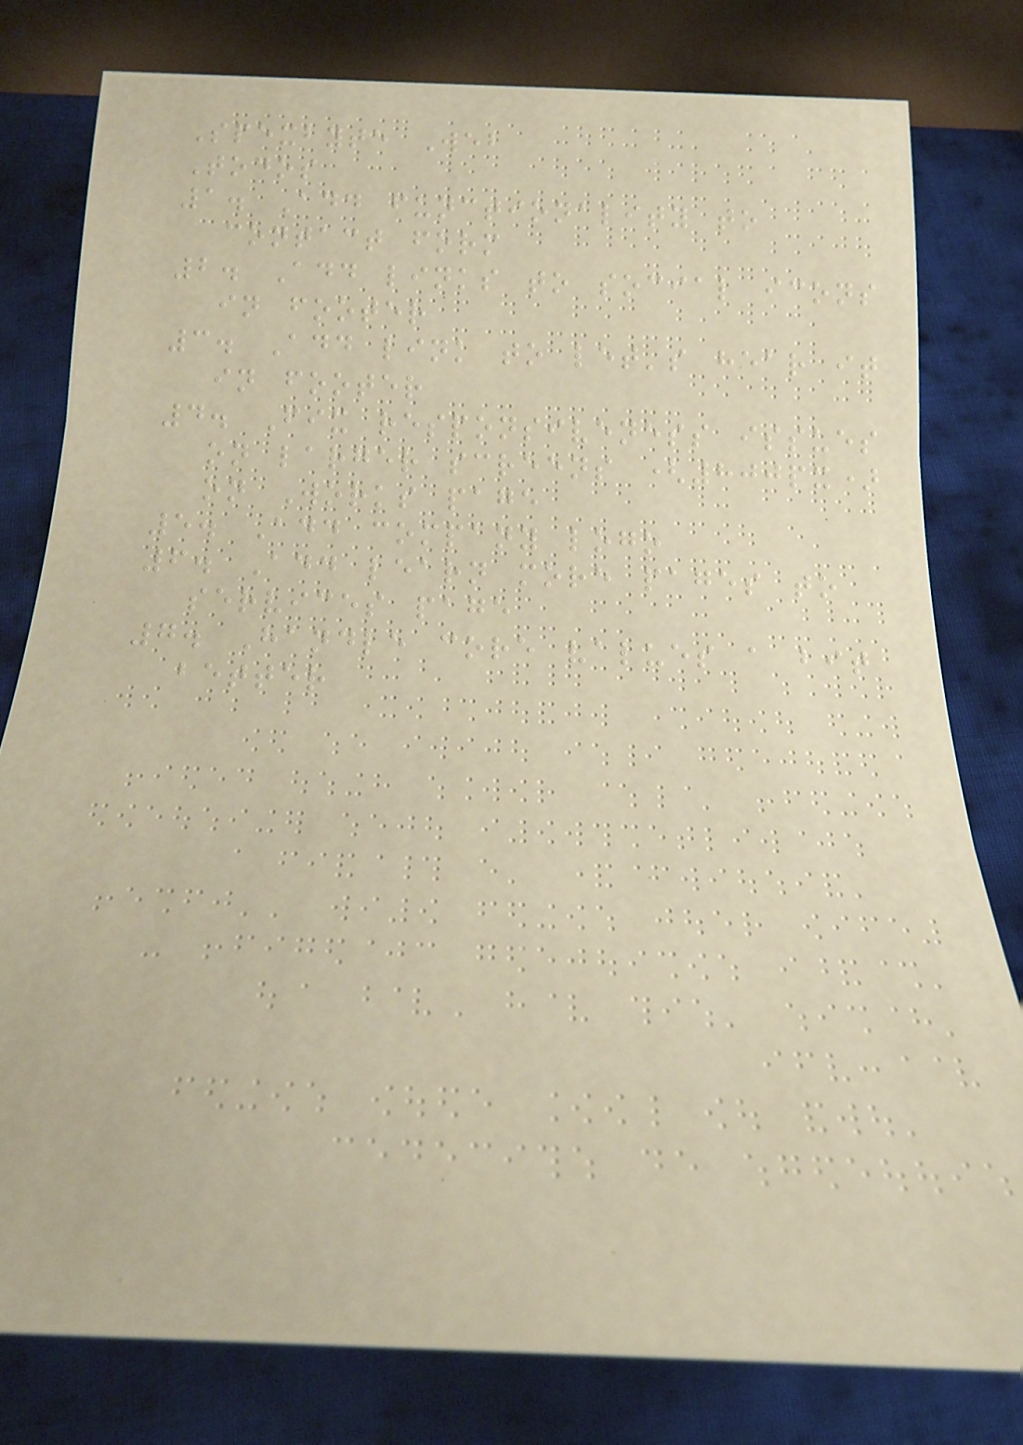Spexbyte Web
Todos
1. Add functionality to
contact form
2. Add links to social icons
in footer
3. Add link to let's hear it
in footer
4. Fix responsiveness issues
on larger screens (800px)
on Works page
5. Add company logo
6. Add learn more pages to
services page
7. Handle core values a bit
better
